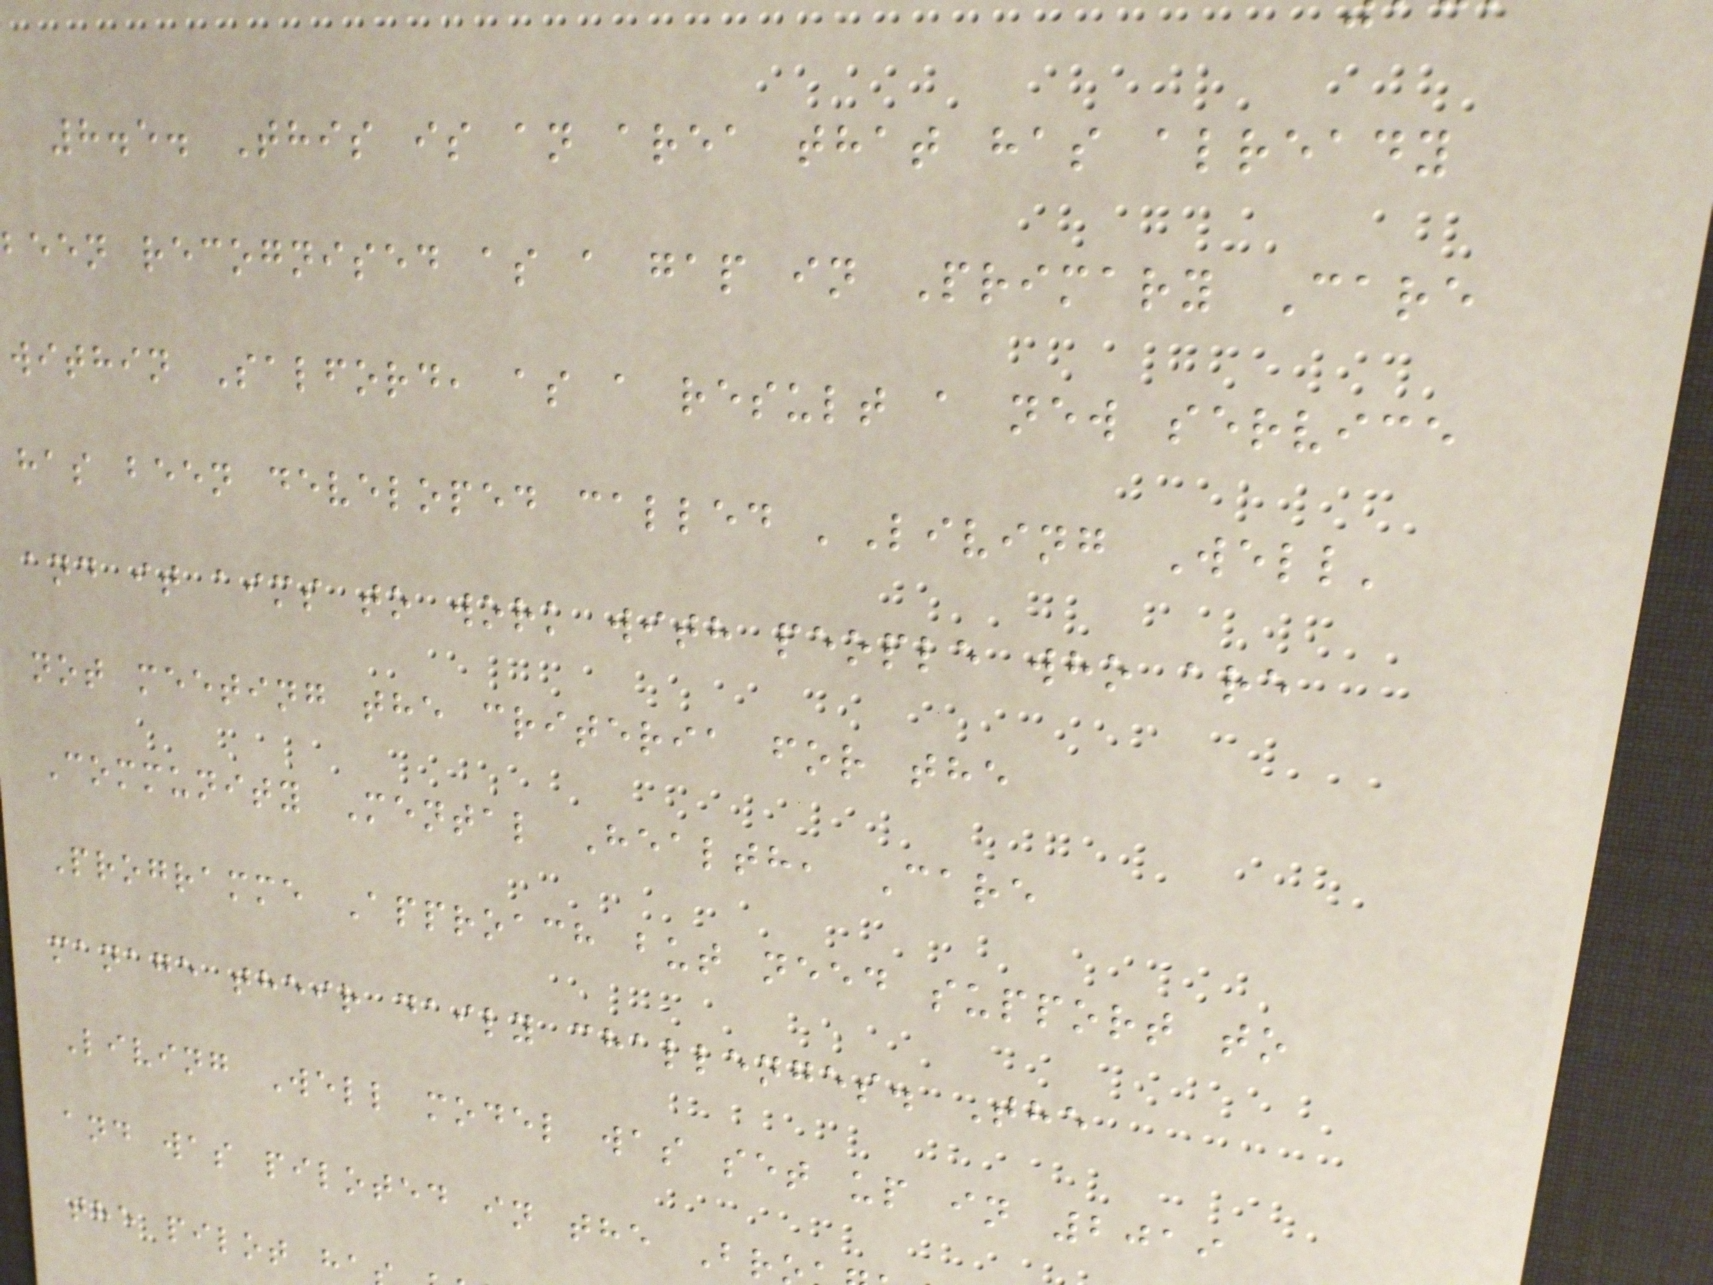8.5. This is an area that has already
been recognised as a gap in Primary Care
within Salford, as a result a new service
has been developed called 'Living Well'
and it aims to work with people who are
not meeting the criteria for the
Community Mental Health, Care
Programme Approach but need support to
manage their daily challenges. The
Living Well model was set up in 2019
and was piloted in the Br
the pilot ha
